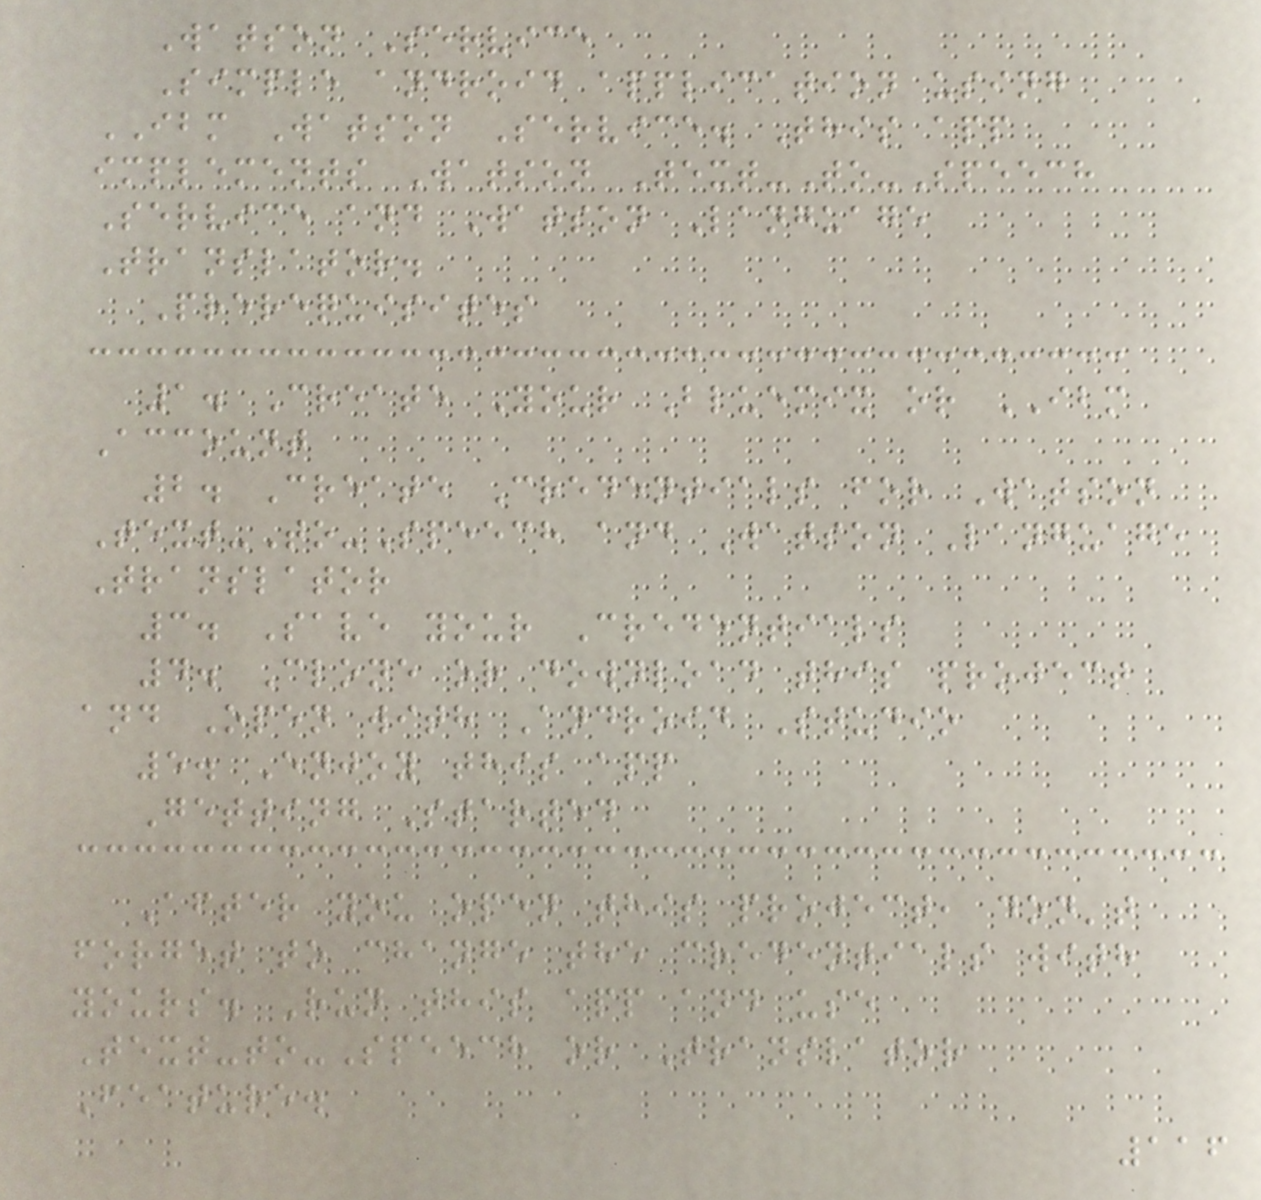Watson Service
Simple android application using
IBM Watson Service. This app
implements Watson Text-To-Speech
Service and Watson Language
Translator.
Prerequisites
1. Create Your Bluemix or IBM
Account
2. Create Credentials for Watson
Text-To-Speech and Watson Language
Translator
3. Save your Credentials
4. Clone or download this project
and Open with Android Studio
5. Enjoy this app
Getting Started
After you open this project, don't
forget to change the credentials with
yours. Run this app and use
Text-to-Speech or Translator
Feature.
116
